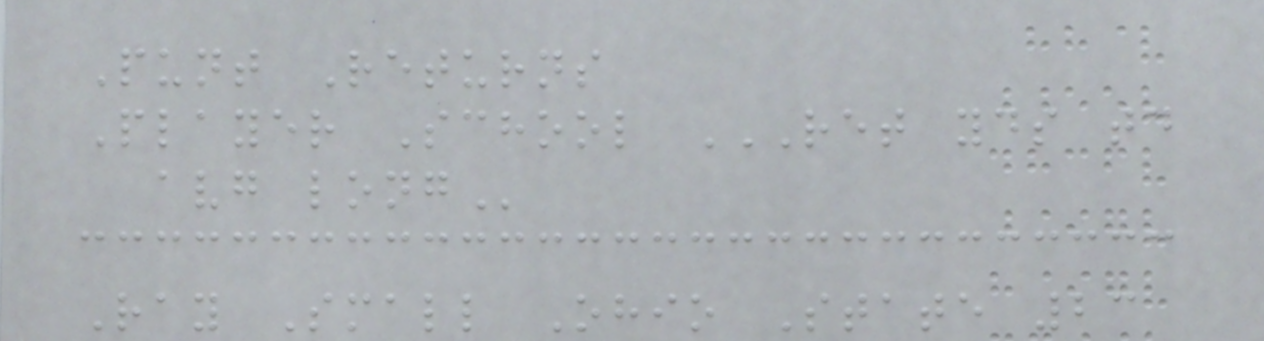Punt Returns
Player School RET YDS TD
AVG LONG
Ray Small Ohio State 23
